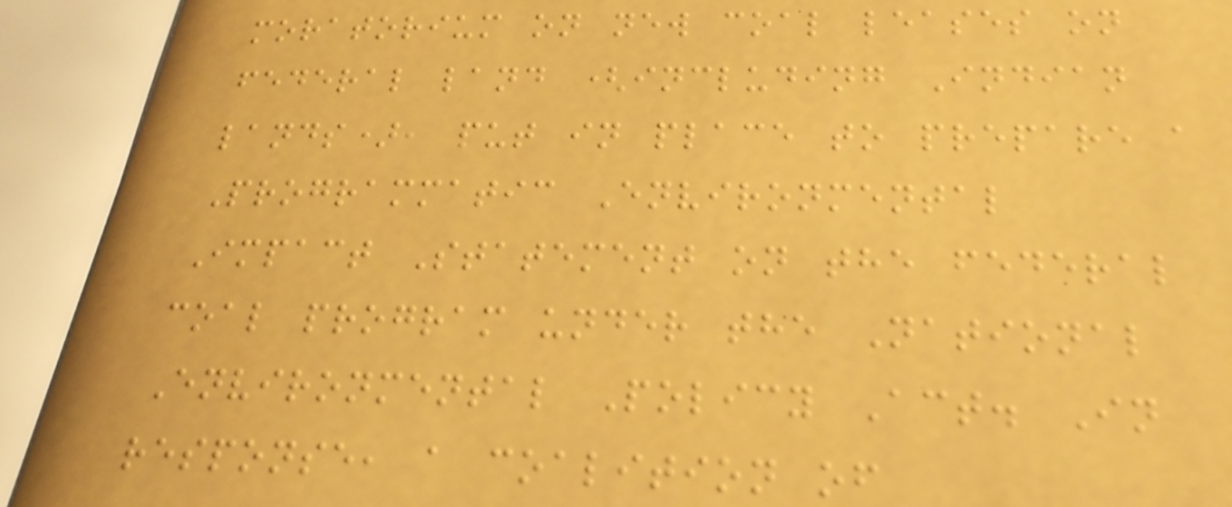moratorium on new coal leases on
federal land (including Indian
lands), put in place to prepare a
Programmatic Environmental
Impact Statement on the federal
coal program under the National
Environmental Policy Act. In
response, a coalition of
